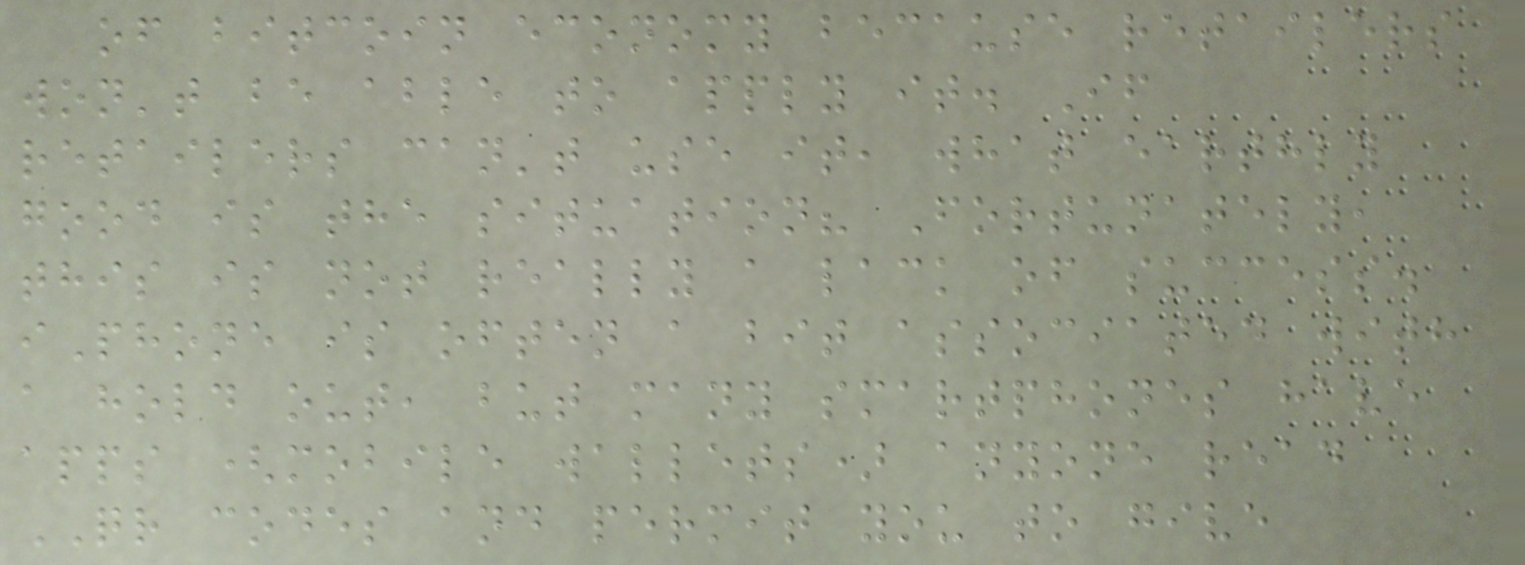of bitcoin economy because retailers
won't be able to apply it. If
retailers can't use it, what earthly
good is the situation? Fortunately,
this is not really a lack of success.
iPhone is often a bit associated with
a hold out, but many smartphones have
apps (mobile wallets) anyone read
QR codes and permit you to give
